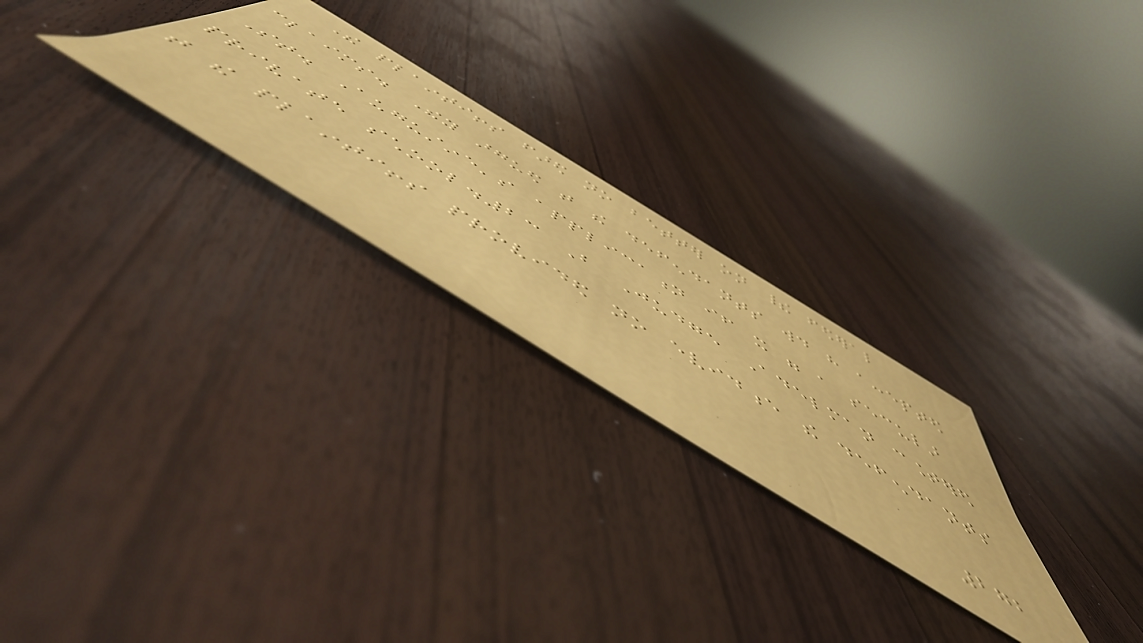The plaintiffs fared no better on their federal
claims. They argued that the defendants would have accepted
St. Augustine's application if it were a secular
private school.23 But Judge Adelman countered
that the plaintiffs provided no evidence the defendants
272
